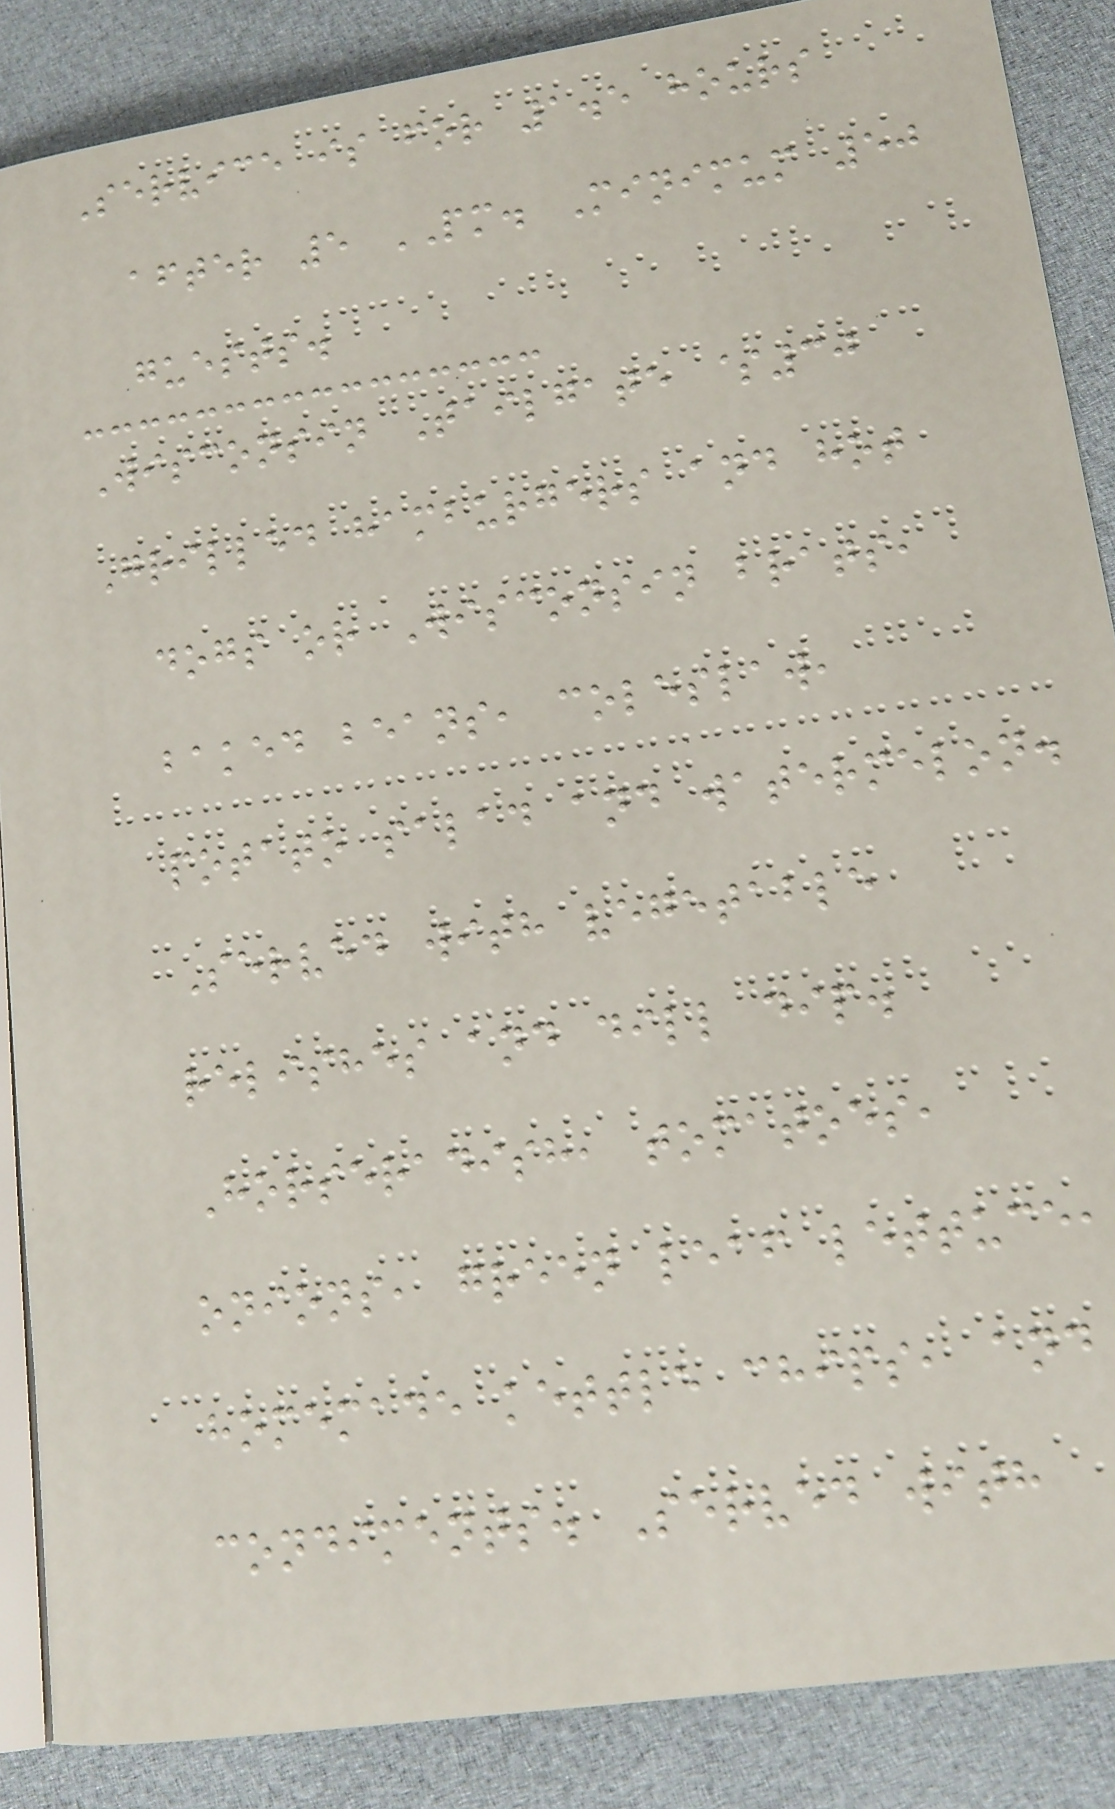Service is for 1.5 hours
after 5 PM. Minimum 50
guests.
Wisconsin Tailgate $30
Grilled hamburgers and hot
dogs or Wisconsin brats,
baked beans, coleslaw,
potato salad and watermelon.
Served with vegetable
relishes and dill dip.
Horseradish, tomatoes,
onions, green leaf lettuce,
homemade kettle chips, and
condiments. Served with
